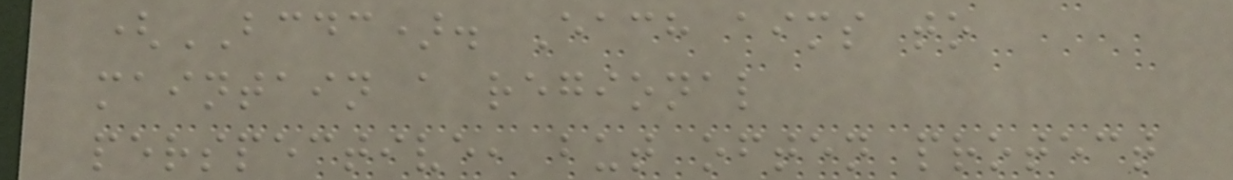(BCDC). Each aims to
maintain a regional
perspective, but often protect
